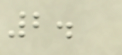2.
